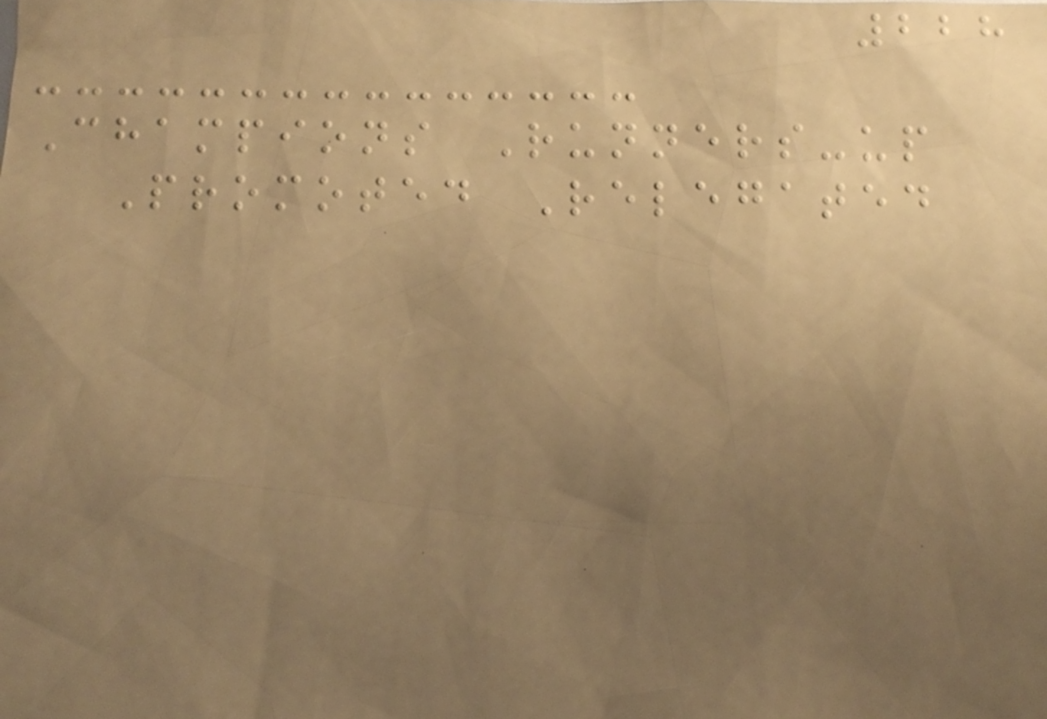228
Champions Runners-up
Promoted Relegated
